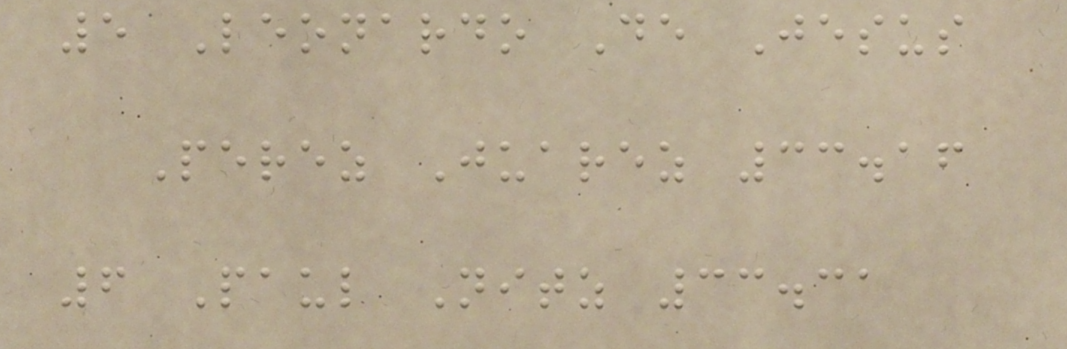5 Leonardo De Jesus
Perez Juarez 33.16
6 Paul Nitz 33.31
